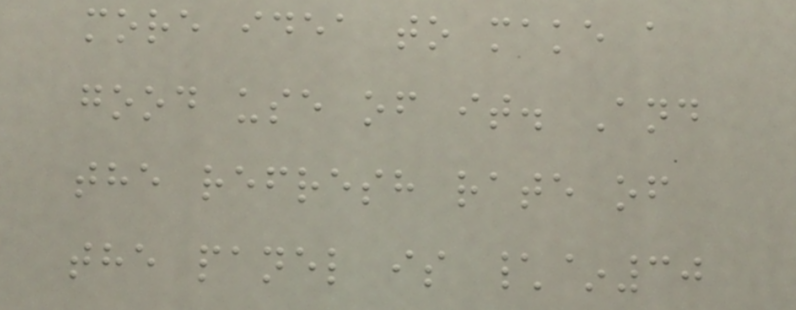more idea to make a
good use of it. And
the refresh rate of
the panel is \~30
